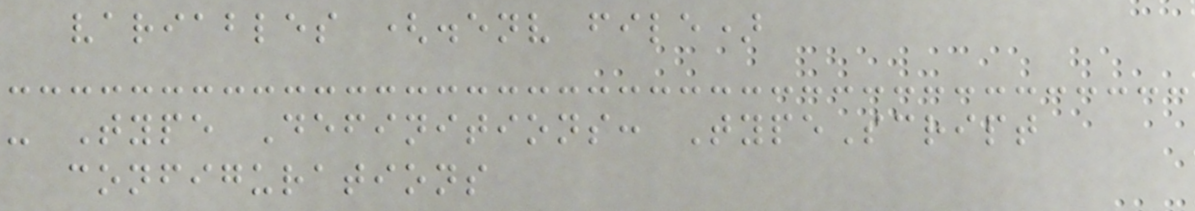variables (.env file)
- Type Definitions: TypeScript
configurations
